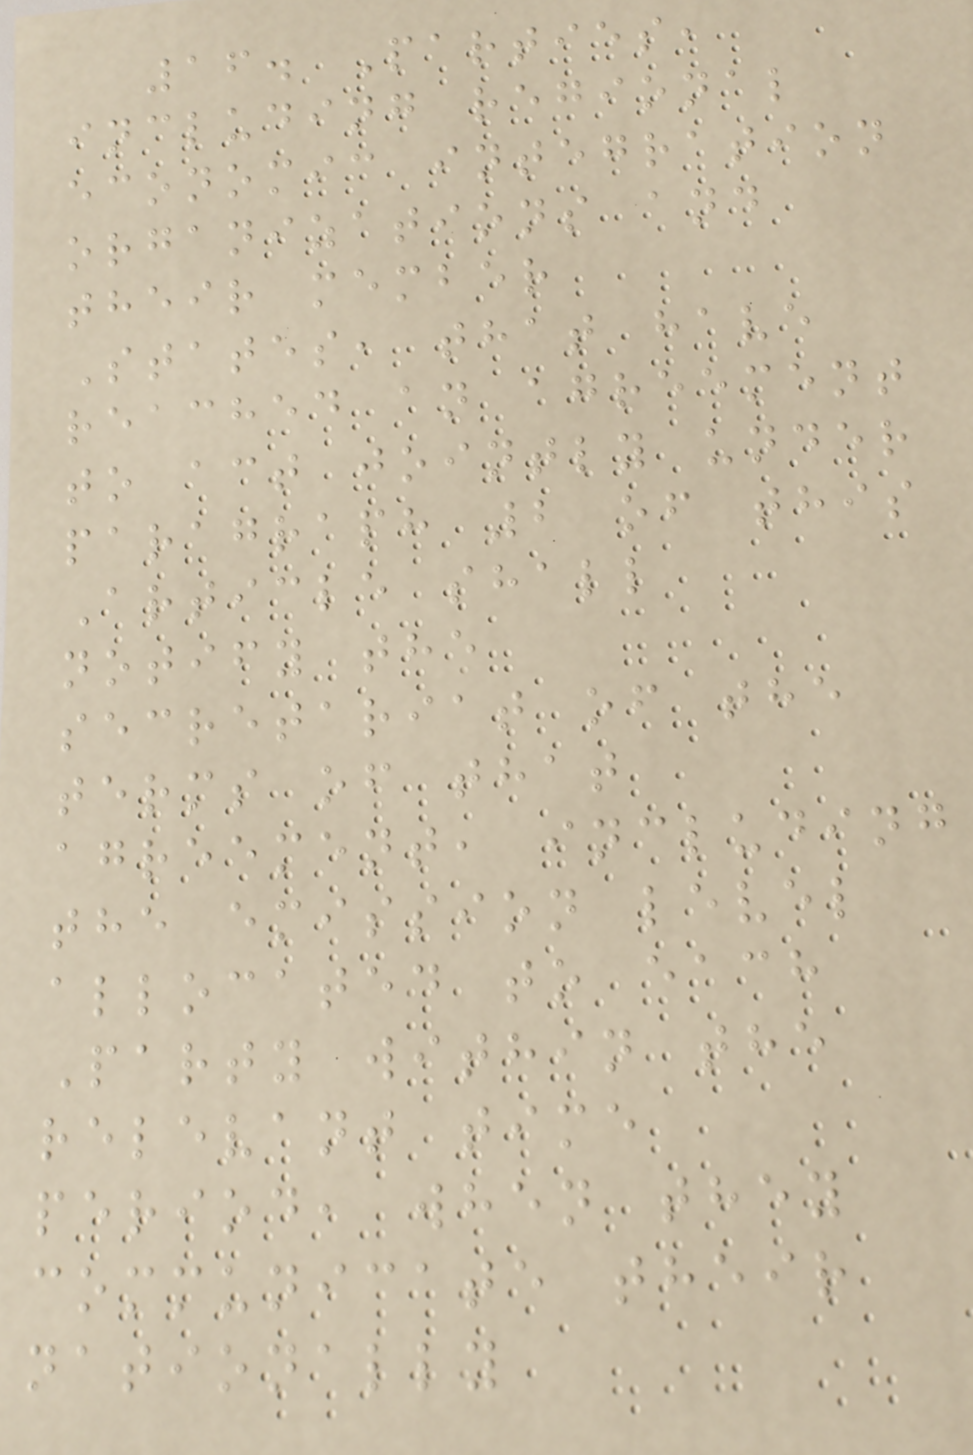16. Parties,
including regional
economic integration
organizations and
their member
States, that have
reached an agreement
to act jointly under
paragraph 2 of this
Article shall
notify the
secretariat of the
terms of that
agreement, including
the emission level
allocated to each
Party within the
relevant time
period, when they
communicate their
nationally
